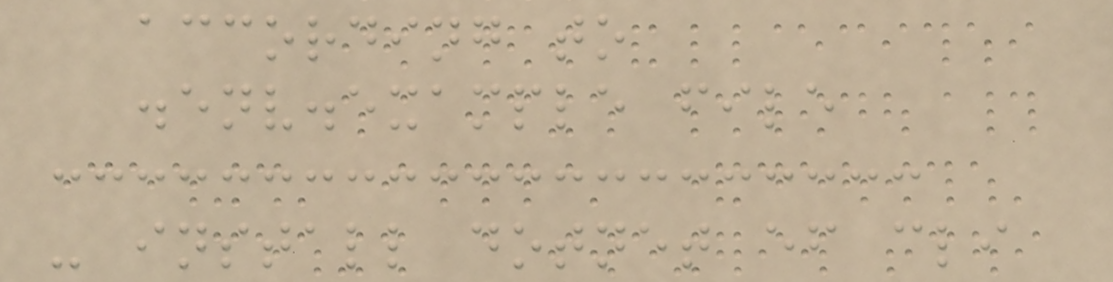according to
.env.example file
- install dotnet ef cli
